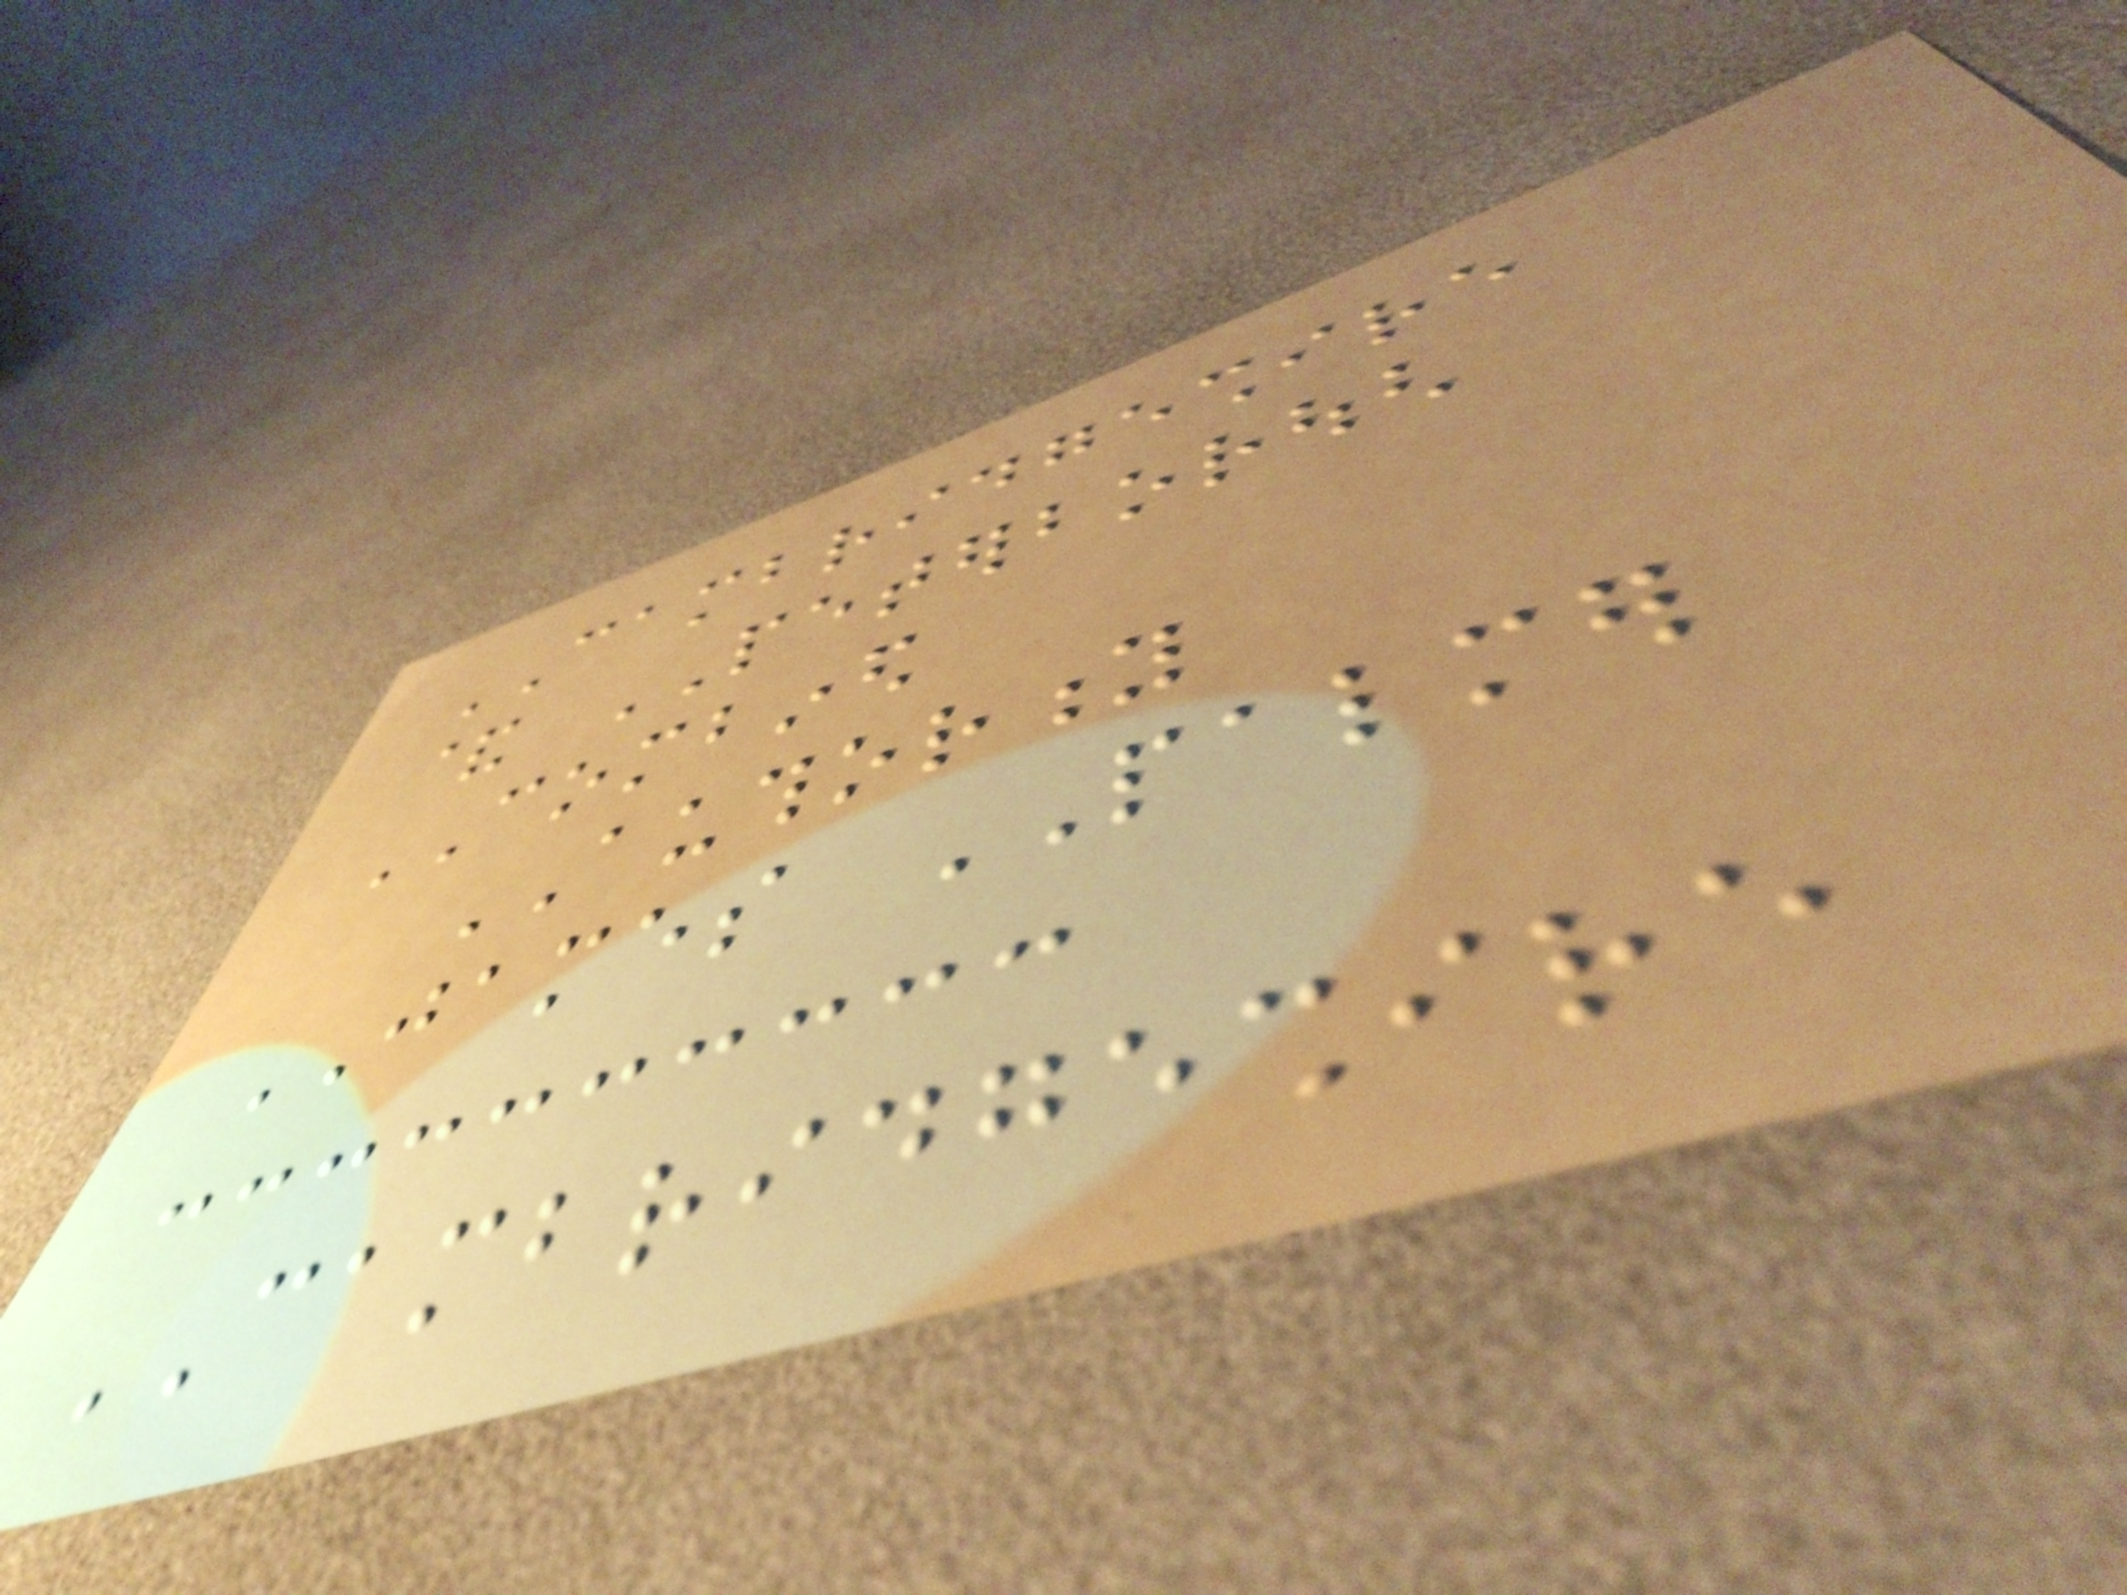CAMBRIDGESHIRE
& PETERBOROUGH
COMBINED
AUTHORITY
JAMES PALMER
CAMBRIDGESHIRE
